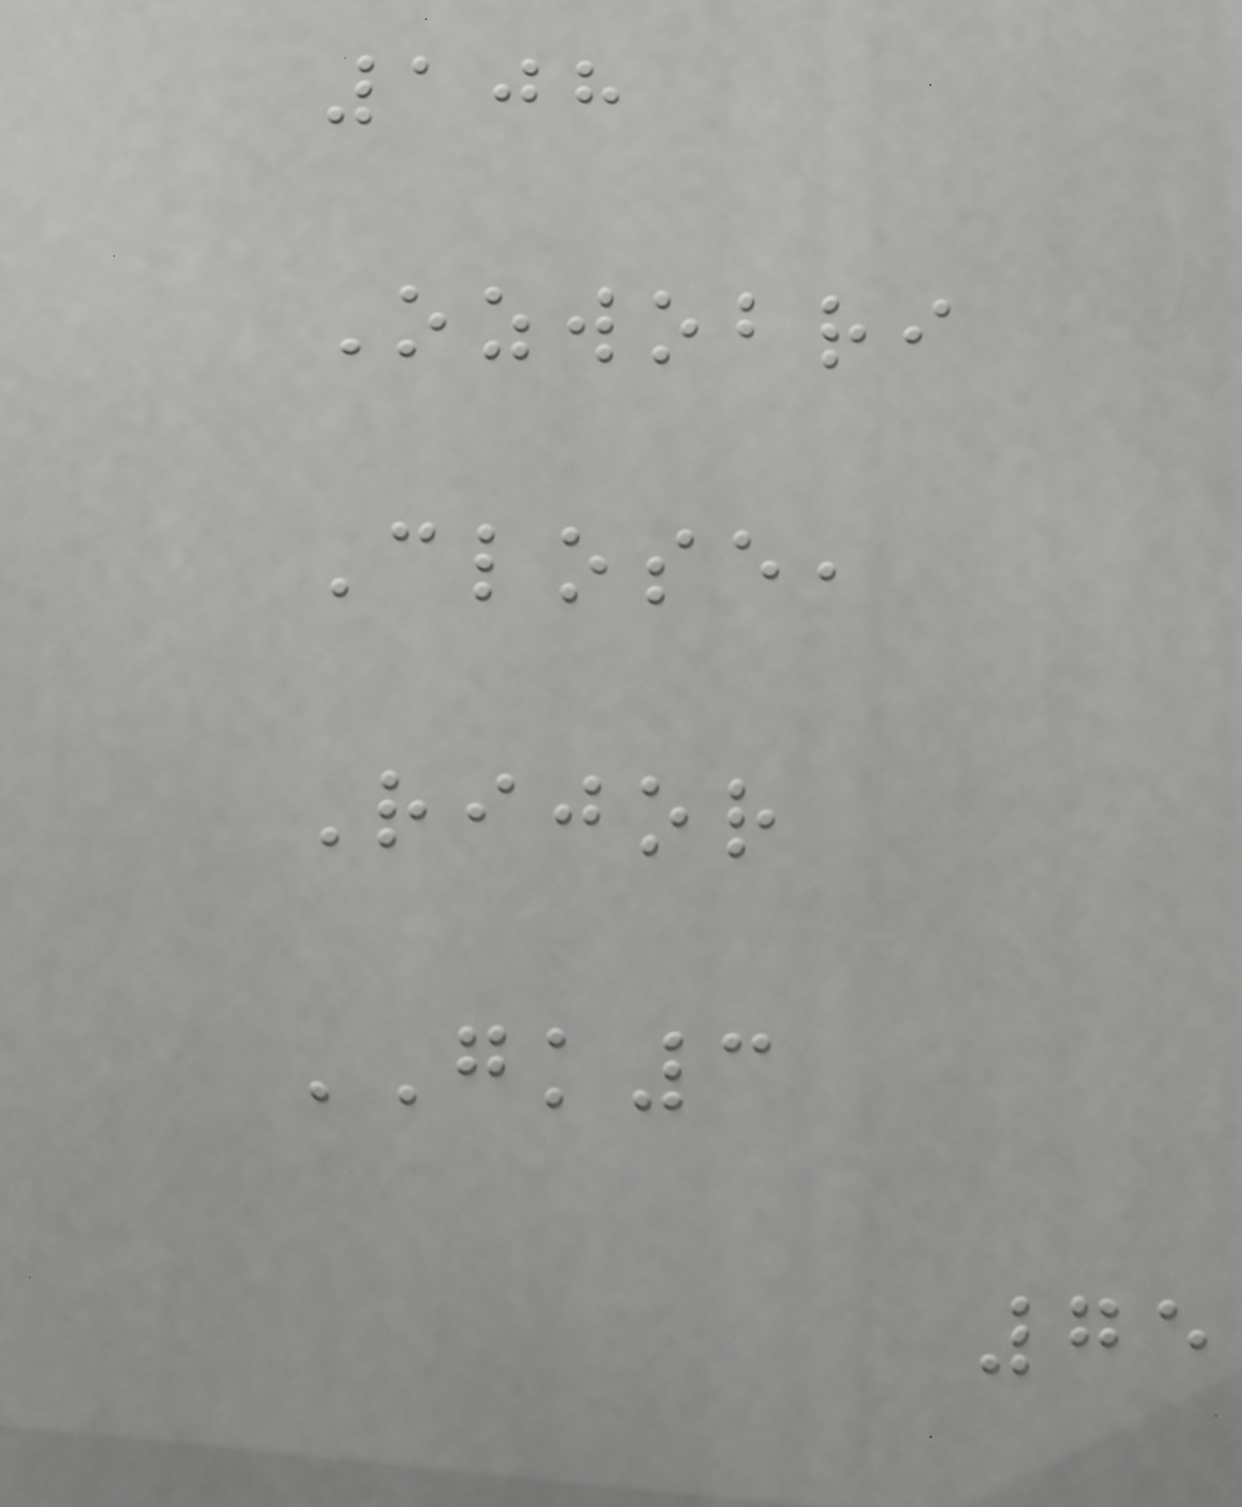108
Ozwobri
Close,
Rijor
GK3
75
